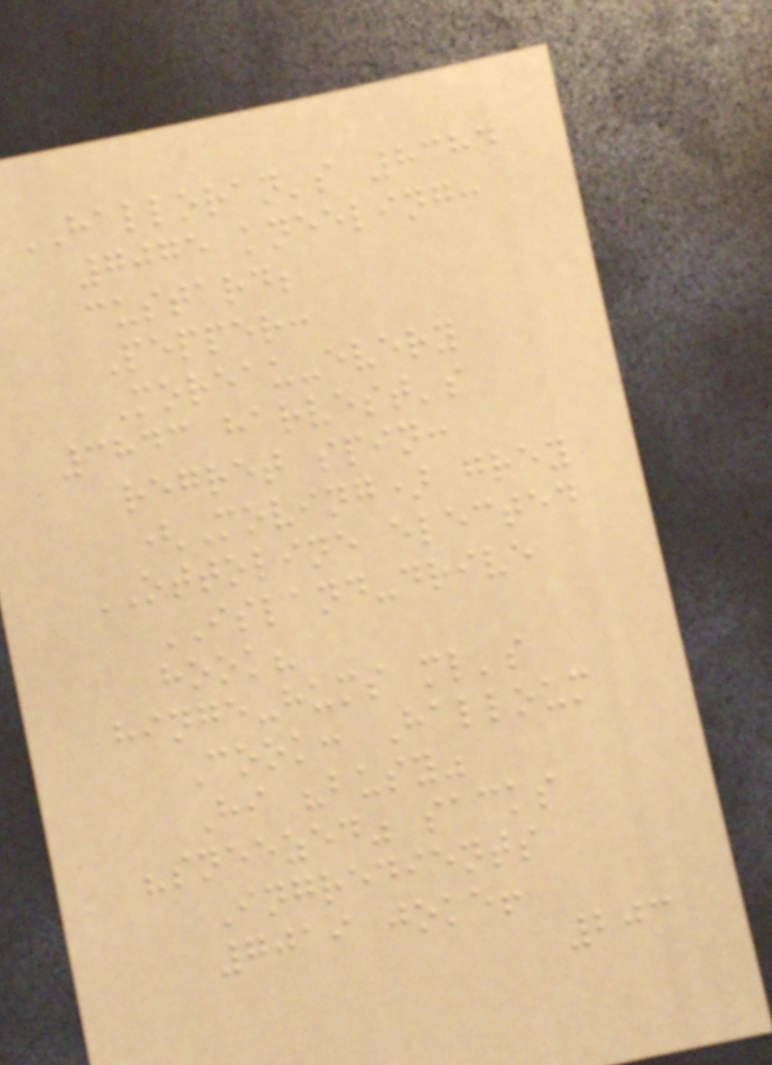HALLORAN's 8384
7075 kneeling:
custard;
Pepper:
Moreau-every
3843 harvest's
regret spin:
(Moving) grey
OTTOLINE elected
ISLAND-drive
hook?
hinge-hums ml's
Cook: Halloum
Hi "busy"
"sneezed" sacks
Ingredients
7019 joke!
203
